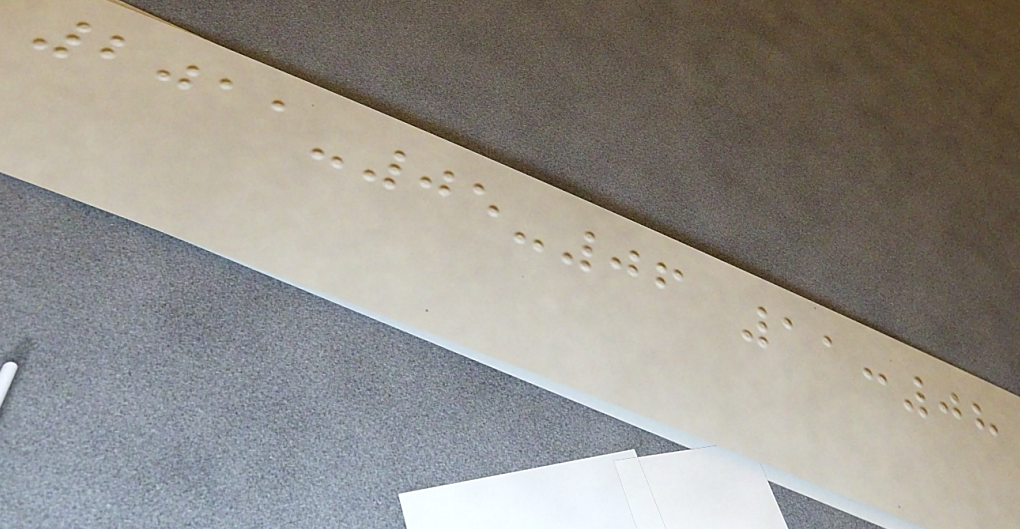2011-05-06 11:08
